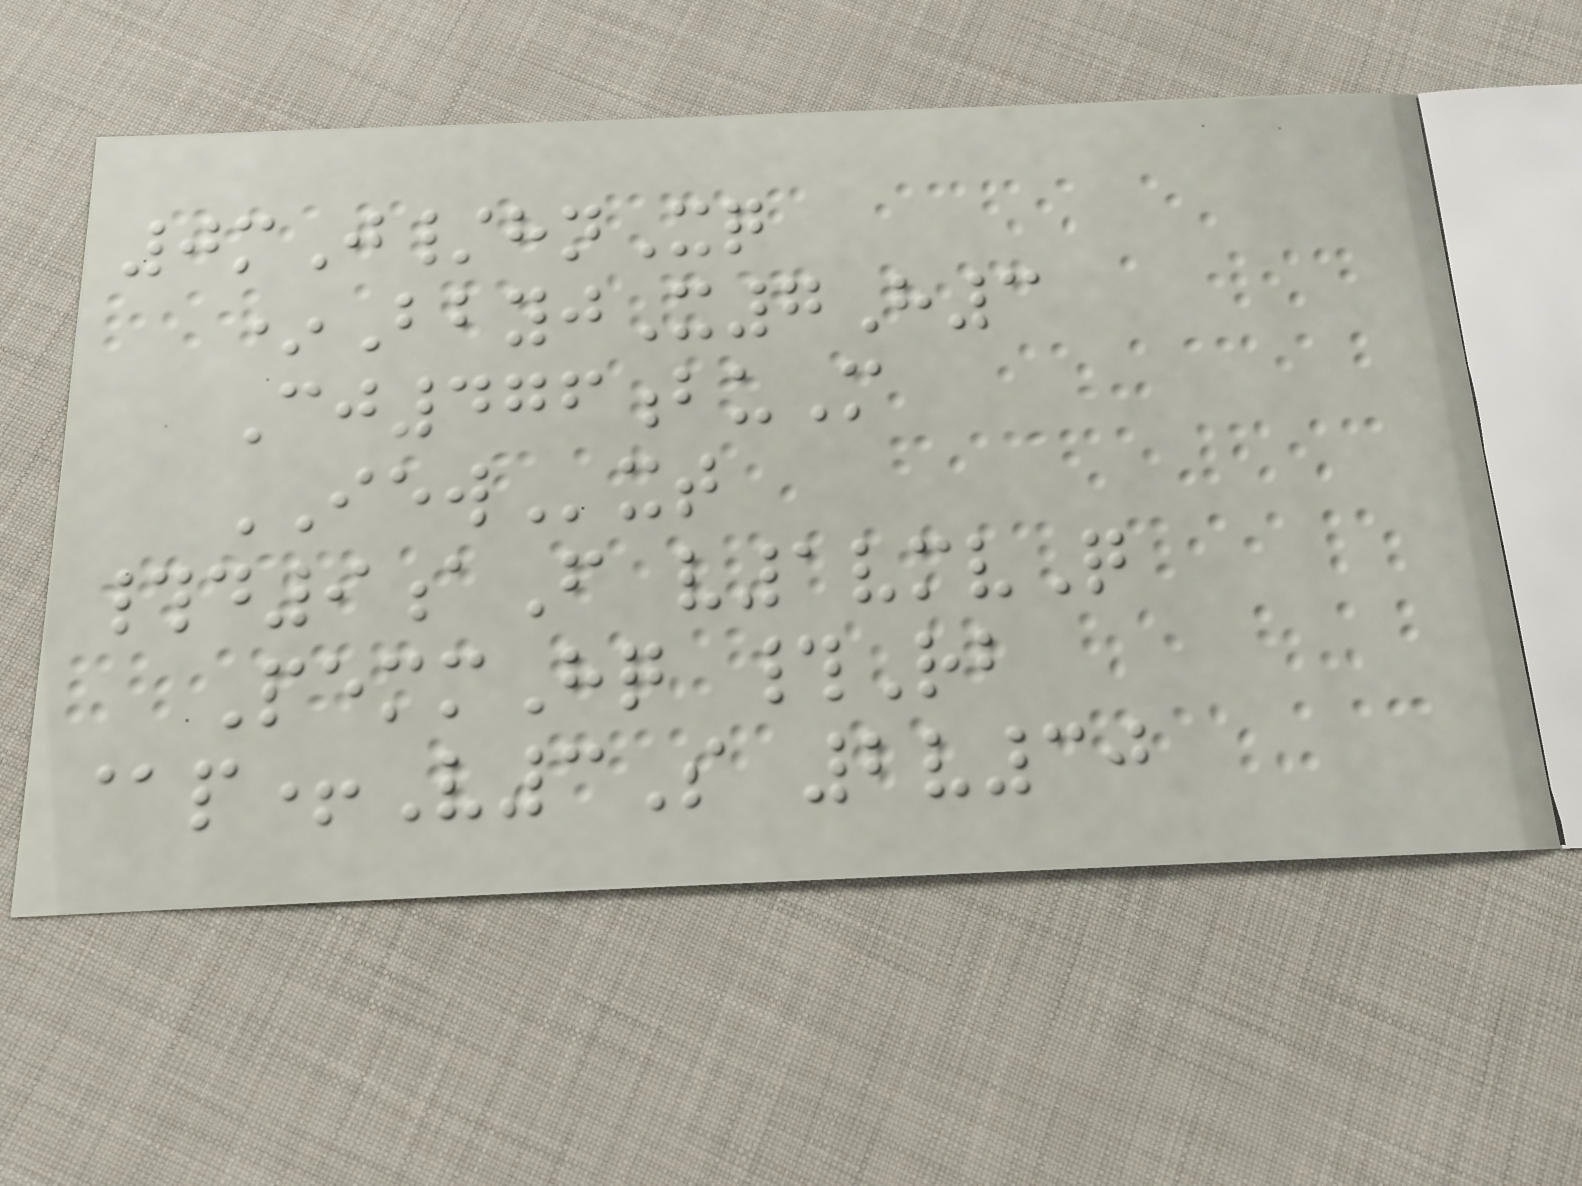0mJ/hnXq
*BbyjX7H3
Cj476buM
IEWxt
#d9aF v1vmvQ
PemmHq #Rb
@p+V3S 2v30
